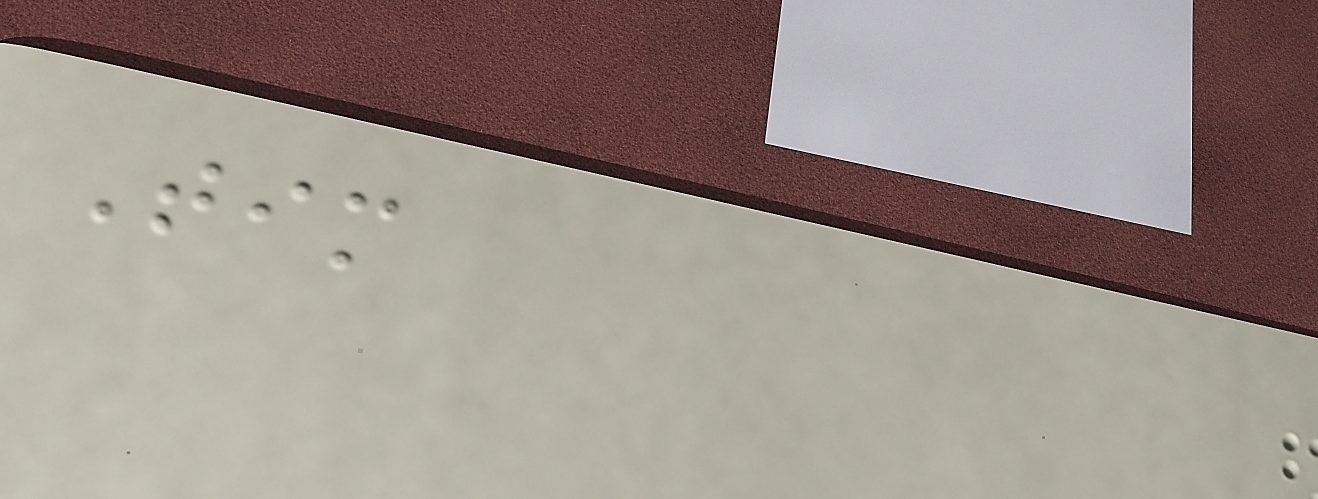Tim
